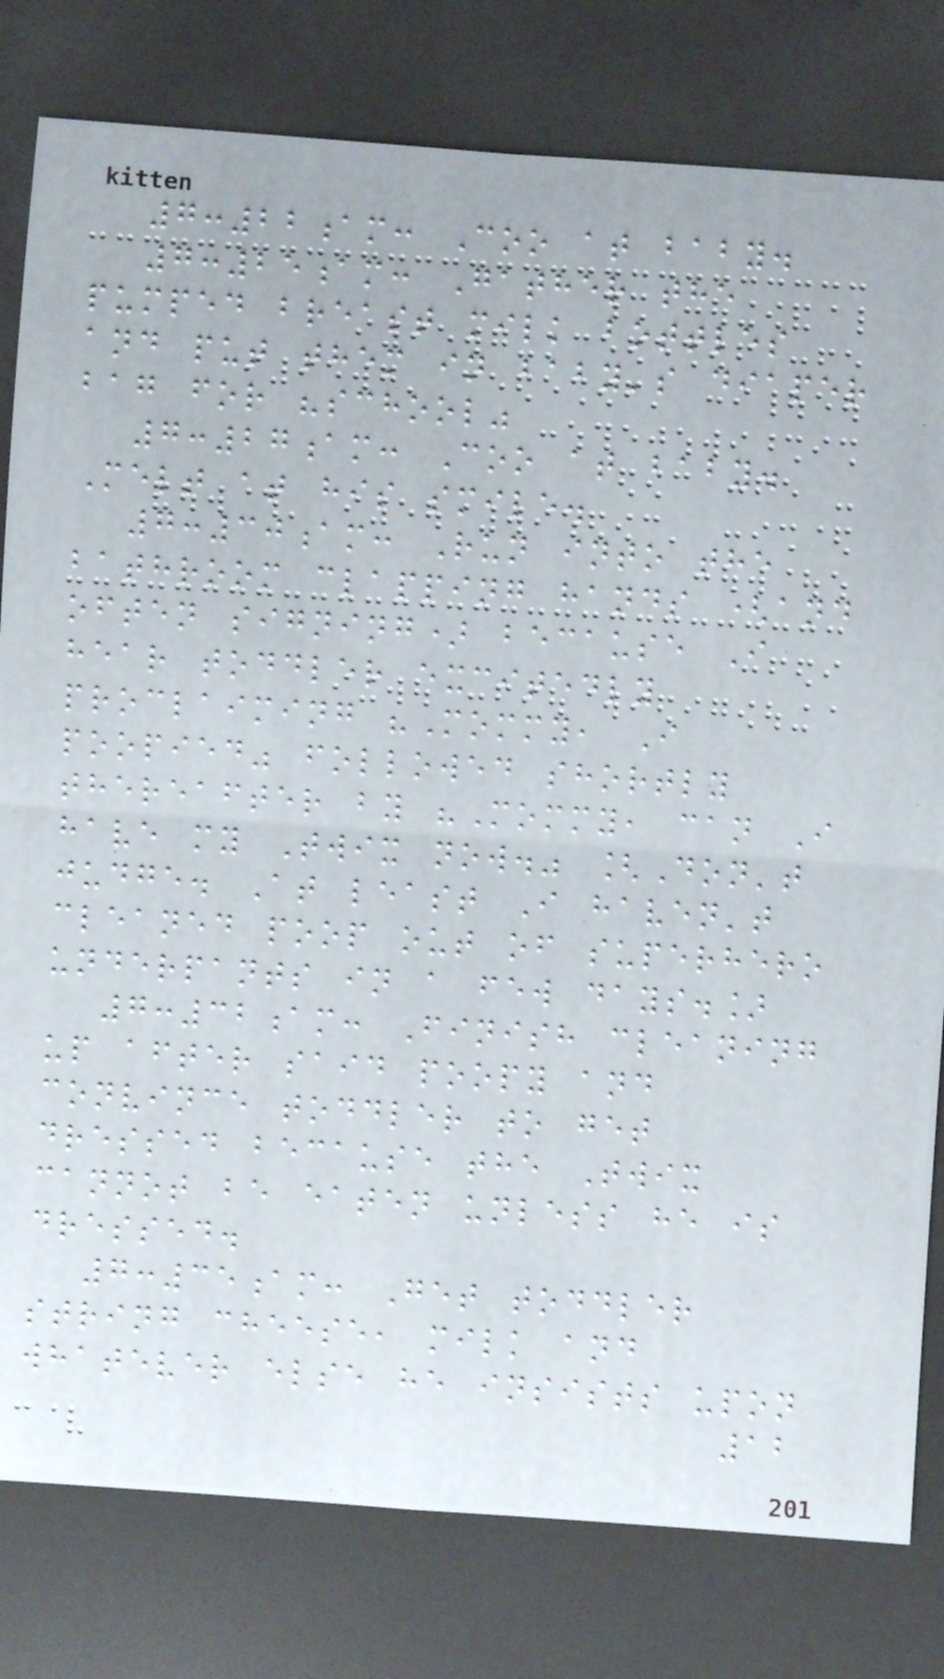7:22am: Coo at baby.
7:25am: Gather the
pumped breast milk bottles
and put them in baby's diaper
bag for "school"
7:27am: Coo at baby.
Melt at his smile.
7:30am: Run into the
bathroom clapping hands (and
often signing) because I
hear toddler excitedly
proclaiming "Mommy, I
poopied" followed shortly
thereafter by "Mommy, can I
have my Twix now." [Don't
judge. At least I haven't
cleaned poop out of superhero
underpants in a few days.]
7:32am: Finish cleaning
up after said poopy and
convince toddler to get
dressed because the Twix
cannot be eaten unless he is
dressed.
7:35am: Get toddler
string cheese, milk and
whatever else he insists upon
12
